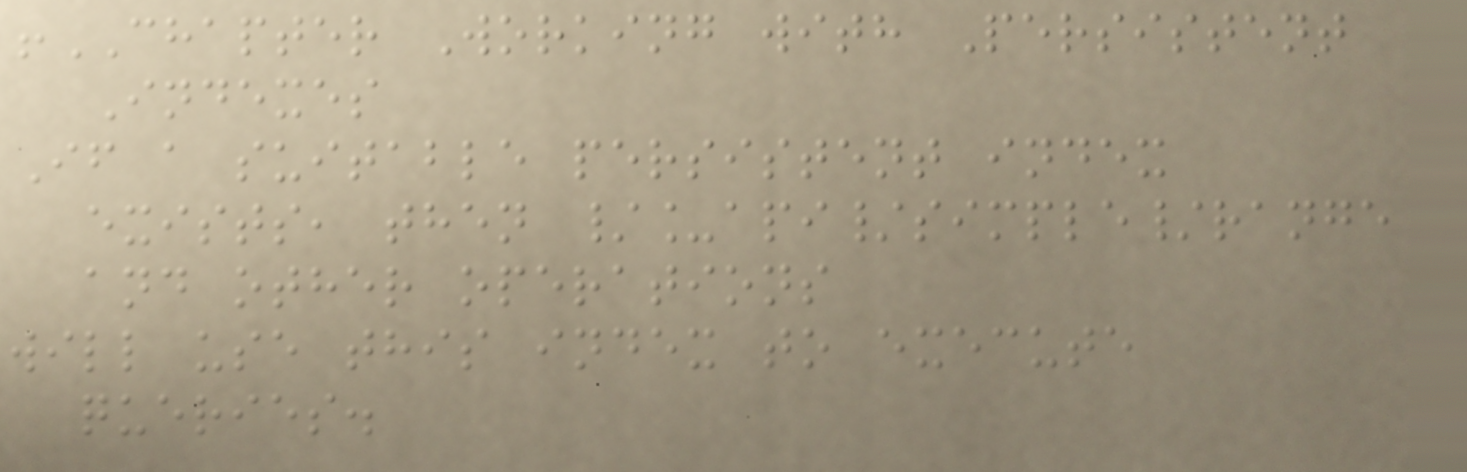!CHAPTER Working with Persistent
Indexes
If a suitable persistent index
exists, then /_api/simple/range
and other operations
will use this index to execute
queries.
